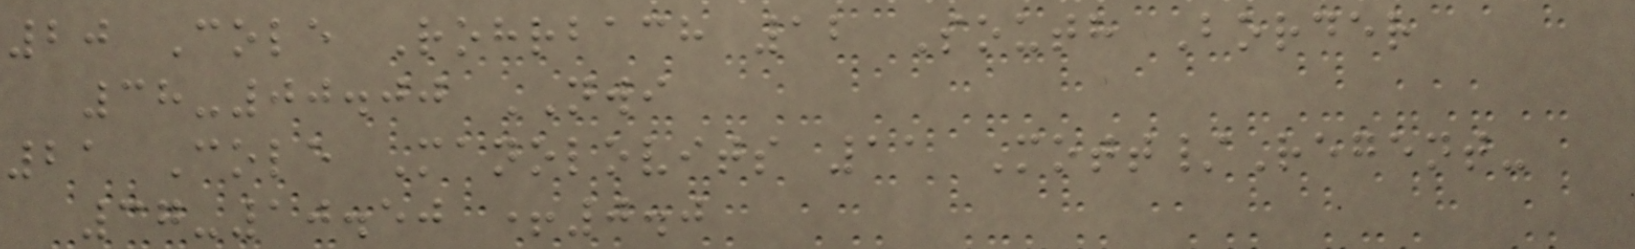20 Cole Rohrbach 12 South Border
38-00.00 NWI
21 Cole Manolovits 11 Mott/Regent-
37-10.50 +0.0
